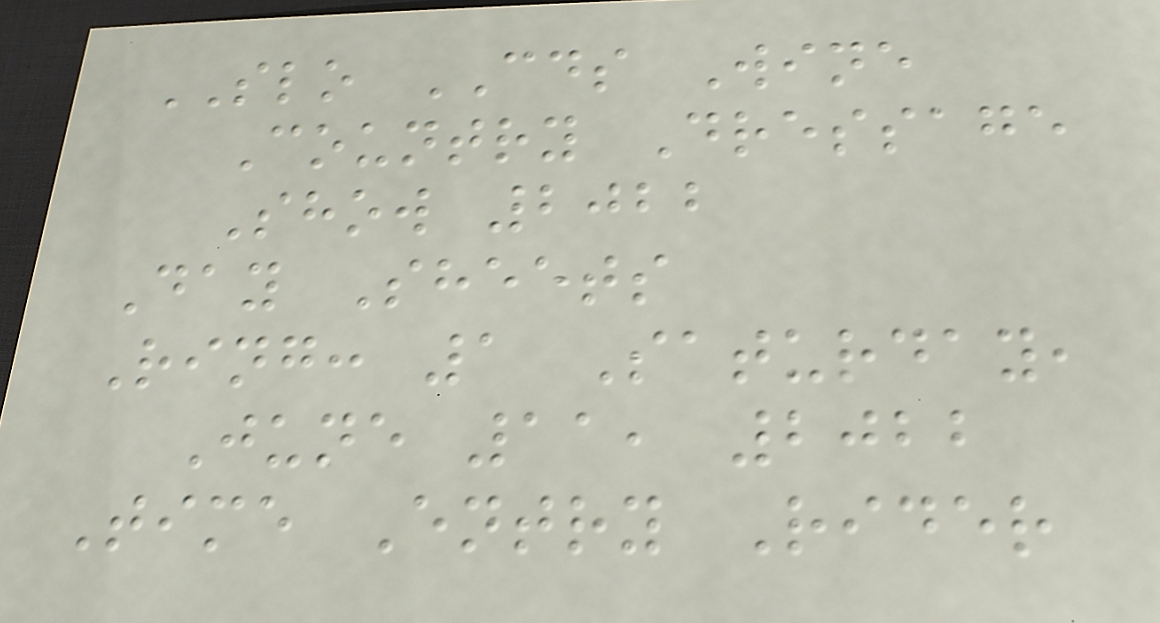SLO CDS Wine
Country Dressage
Show 2022
Day Sheets
Ring: 1 Saturday,
June 11, 2022
Time Entry Rider
